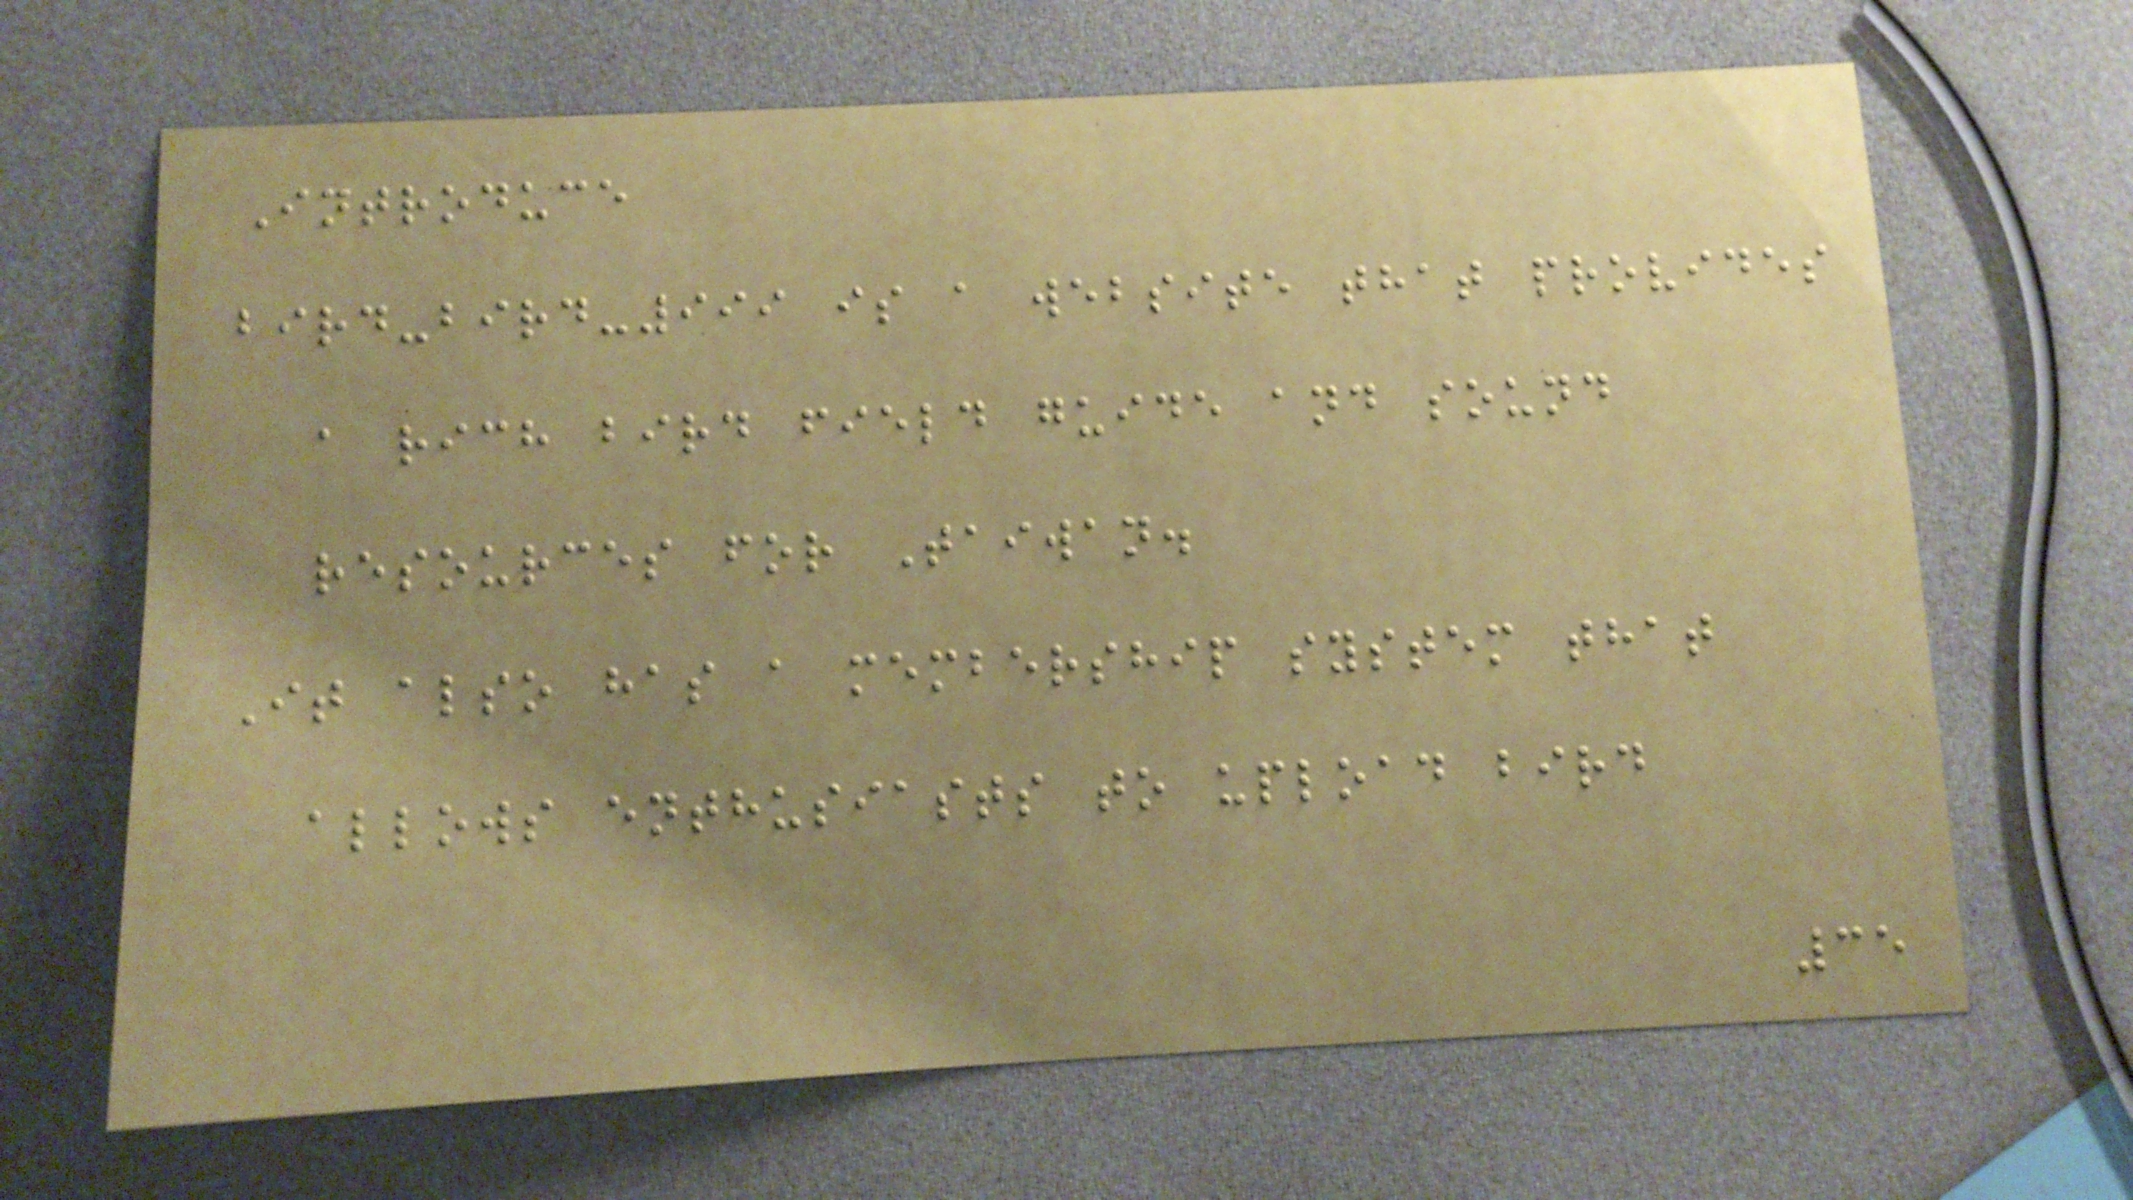Introduce
bird-bird-999 is a website that provides
a rich bird field guide and sound
resources for Taiwan.
It also has a membership system that
allows enthusiasts to upload bird
35
